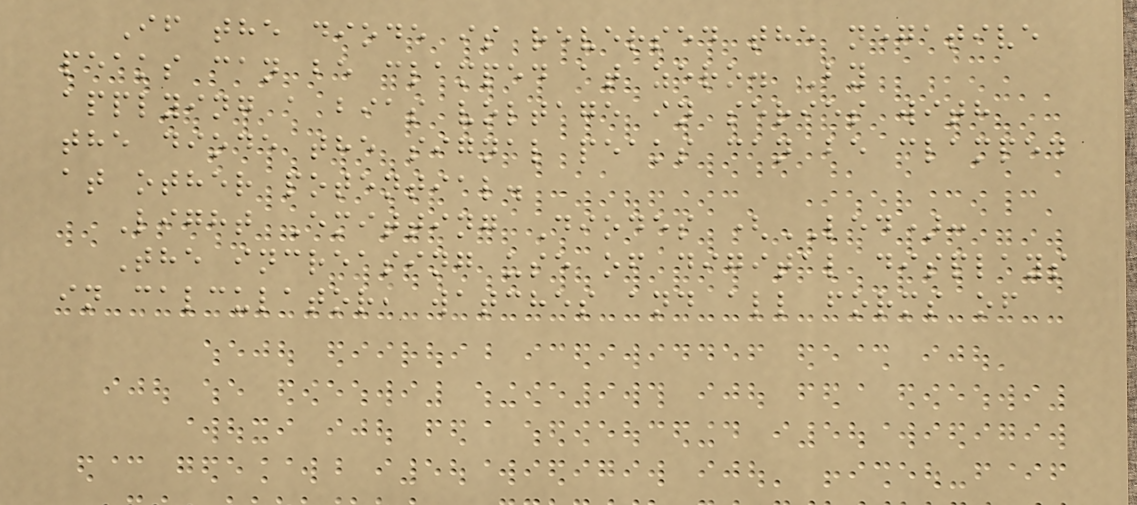If the diode is reversed the negative
peaks can be clamped at zero. By
applying a bias voltage in series with
the diode the signal peaks can be clamped
at other potential.
Light Emitting Diodes (LED):
The increasing use of digital displays
in calculator, watches and all forms of
